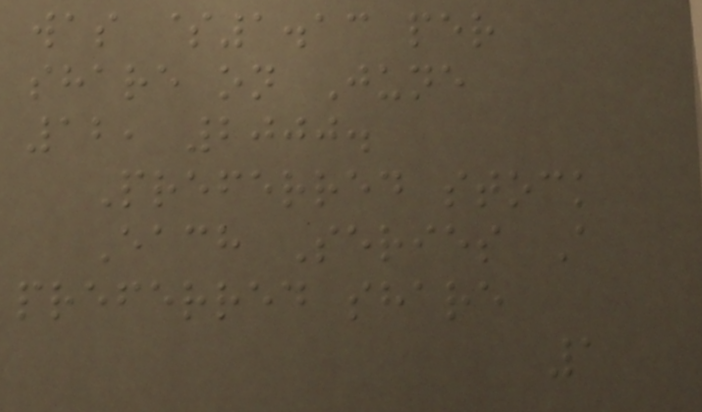was $1.13 per
share on June
12, 2000.
Preferred stock
Each Series A
preferred share
1
